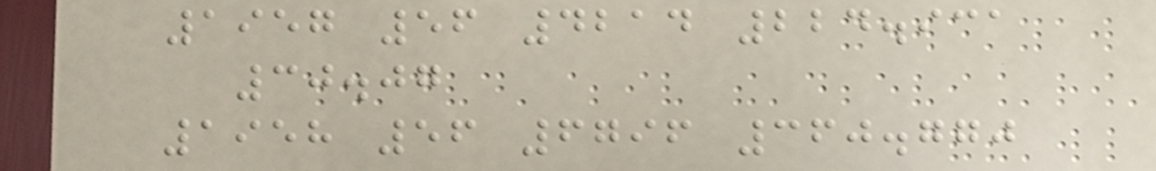1957 56 4214 224.931
30.07
1958 56 6796 360.770
